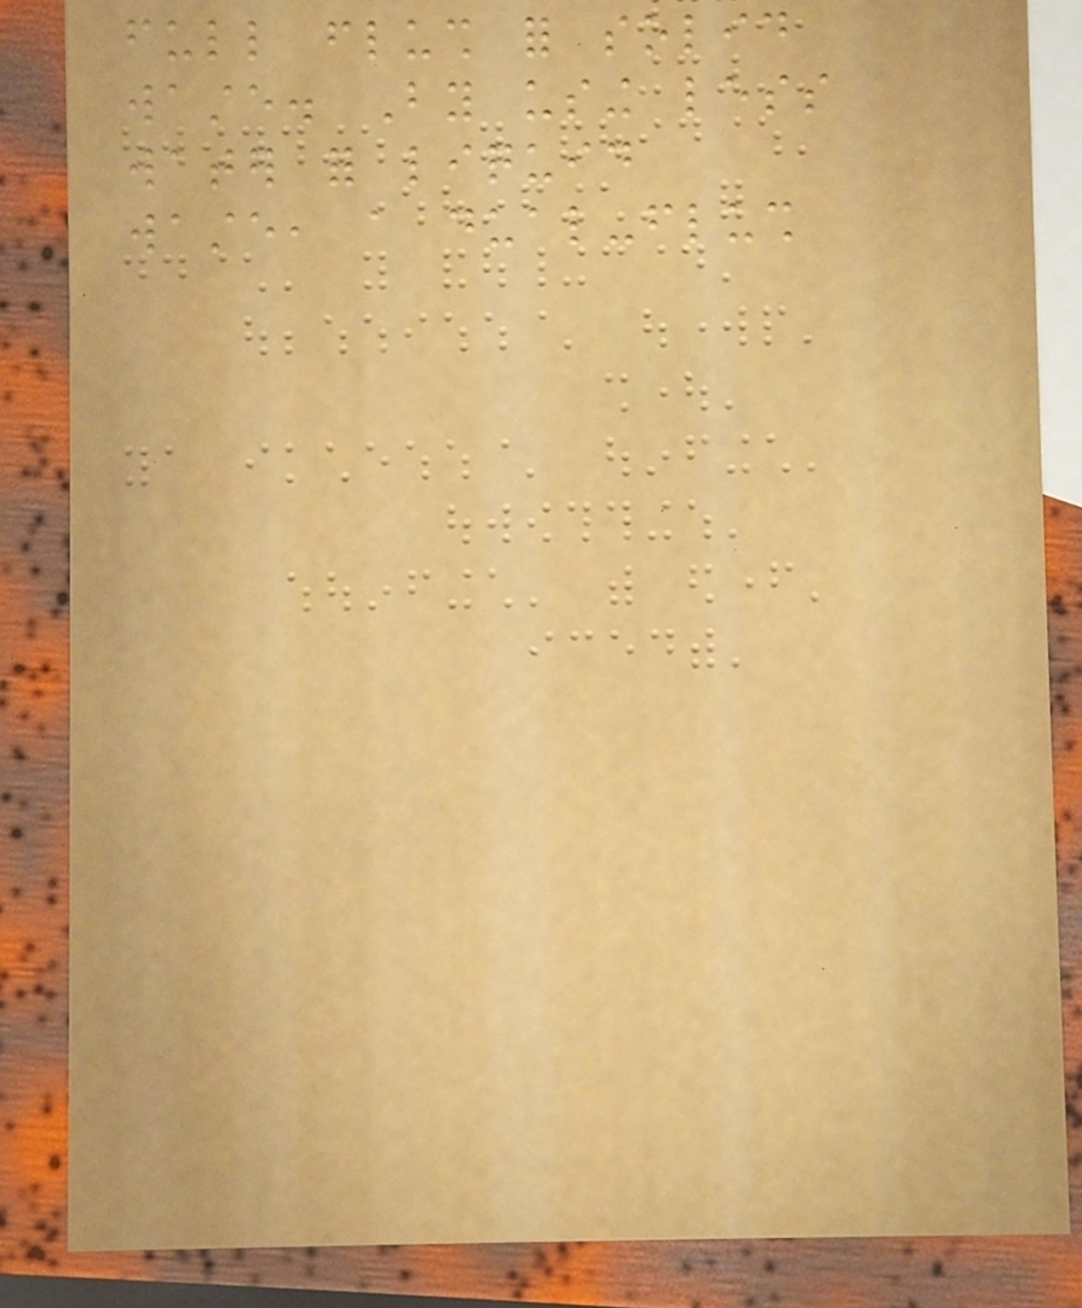full flush for solid
waste. By using less
water for liquid
waste, a dual-flush
